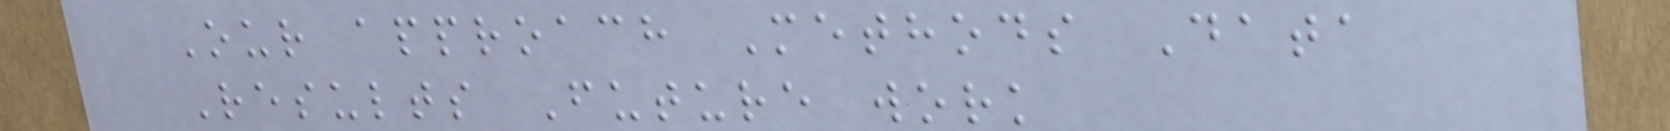Our approach Methods Data
Results Future work
